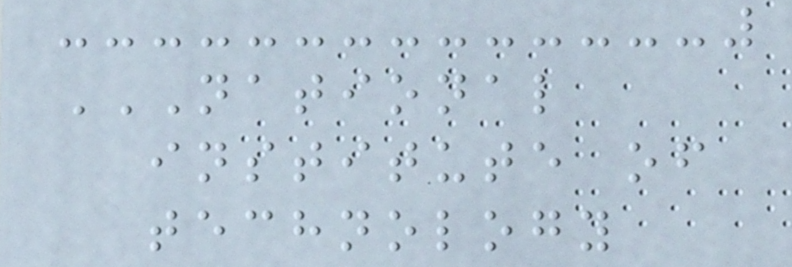NATIONAL
INSTITUTE OF
TECHNOLOGY
